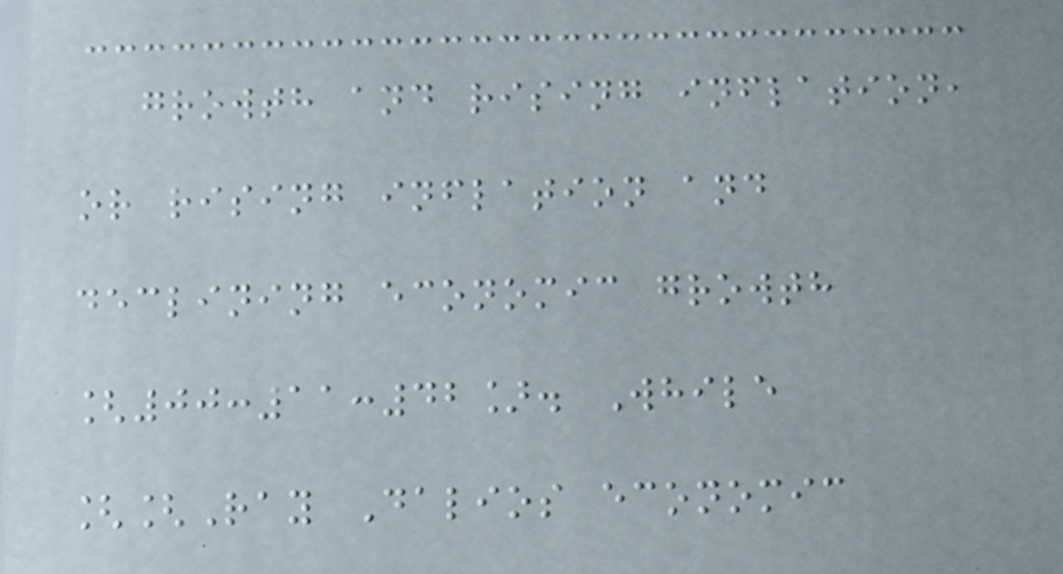growth and rising inflation,
or rising inflation and
declining economic growth
[00:11:42]. While
[[Ray Dalios economic
